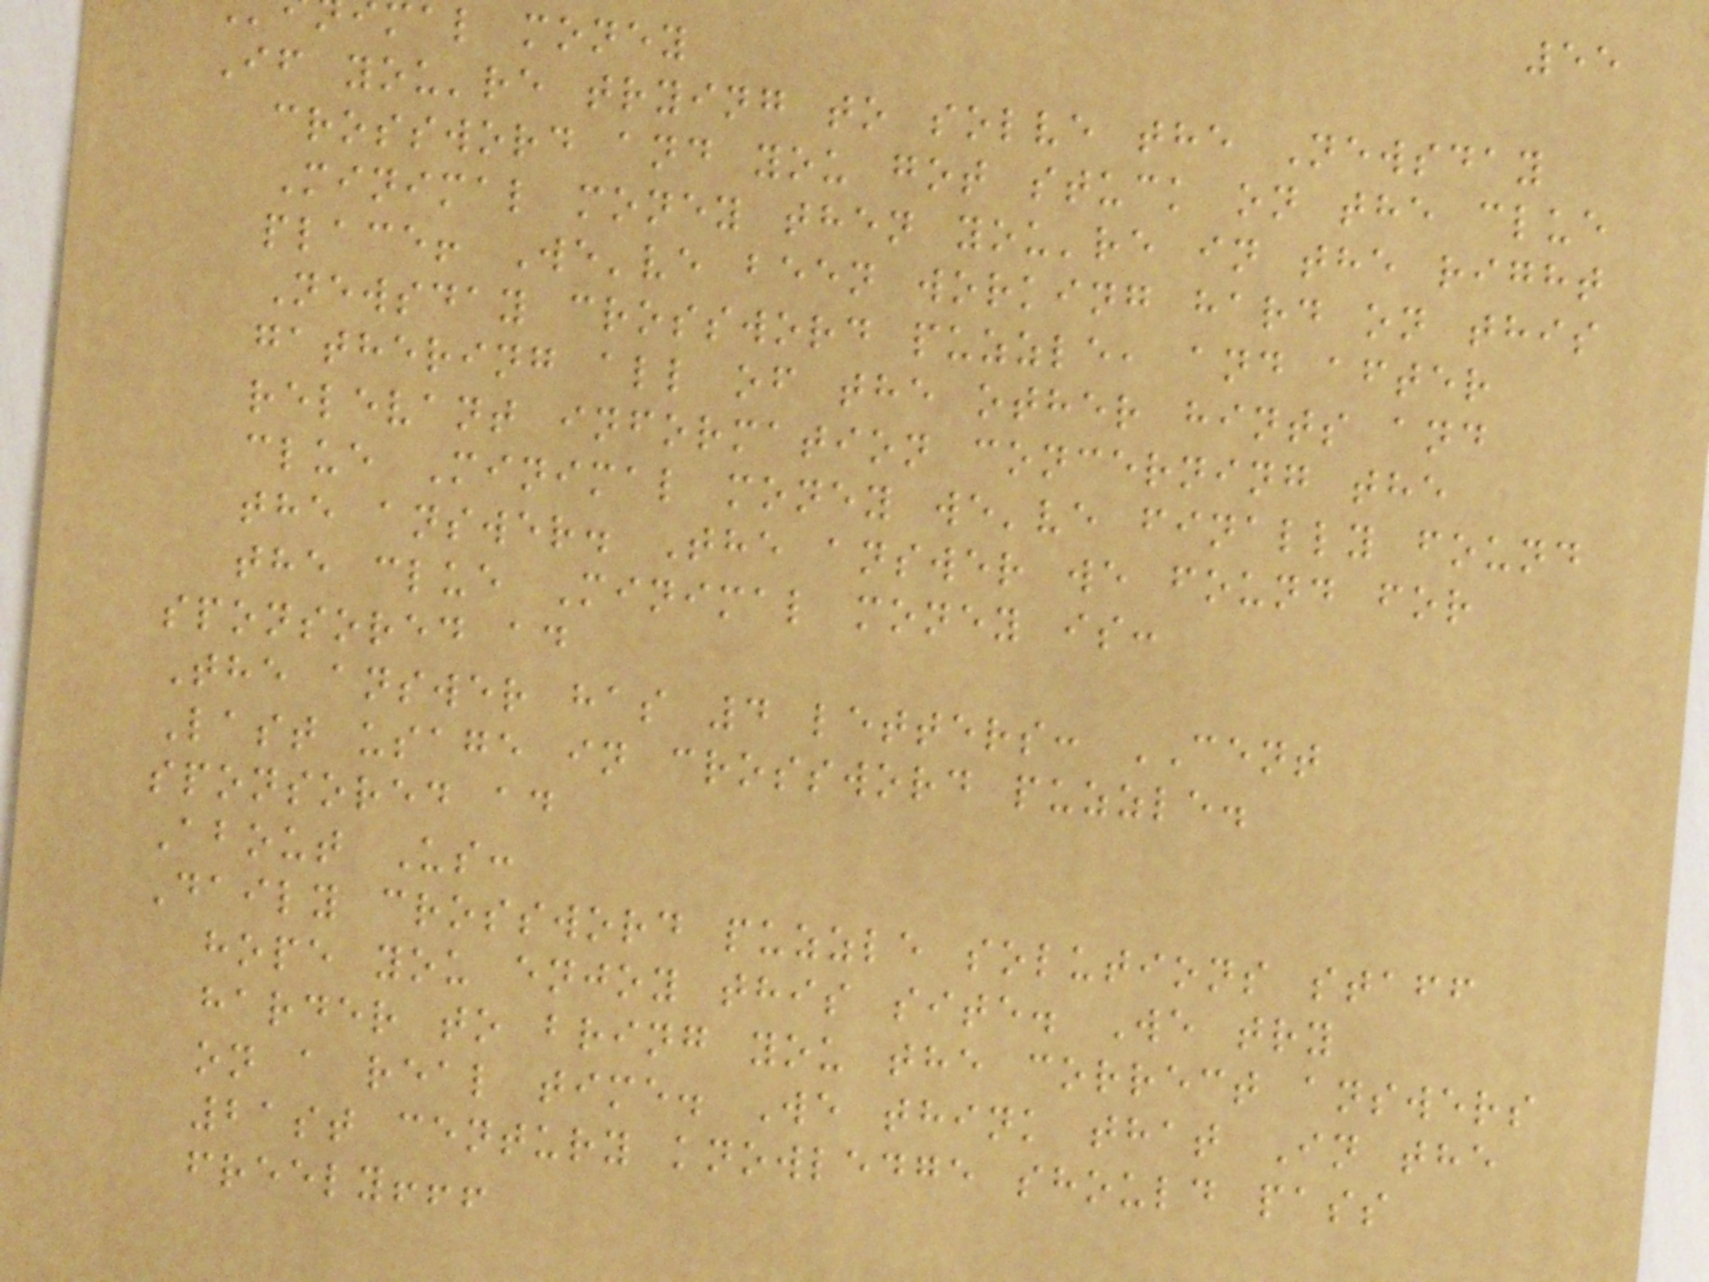55
mal money
If you're trying to solve the Newsday
crossword and you got stuck on the clue
Minimal money then you're in the right
place! We've been working hard on this
Newsday crossword puzzle, and after
gathering all of the other hints and
relevant information concerning the
clue Minimal money we've finally found
the answer. The answer we found for
the clue Minimal money is:
sponsored ad
The answer has 4 letters: CENT
Last usage in crossword puzzle.
sponsored ad
About Us:
Daily crossword puzzle solutions staff
hope you enjoy this site. We try
harder to bring you the correct answers
on a real time. We think that In the
21st century knowledge should pass
freely!!!
